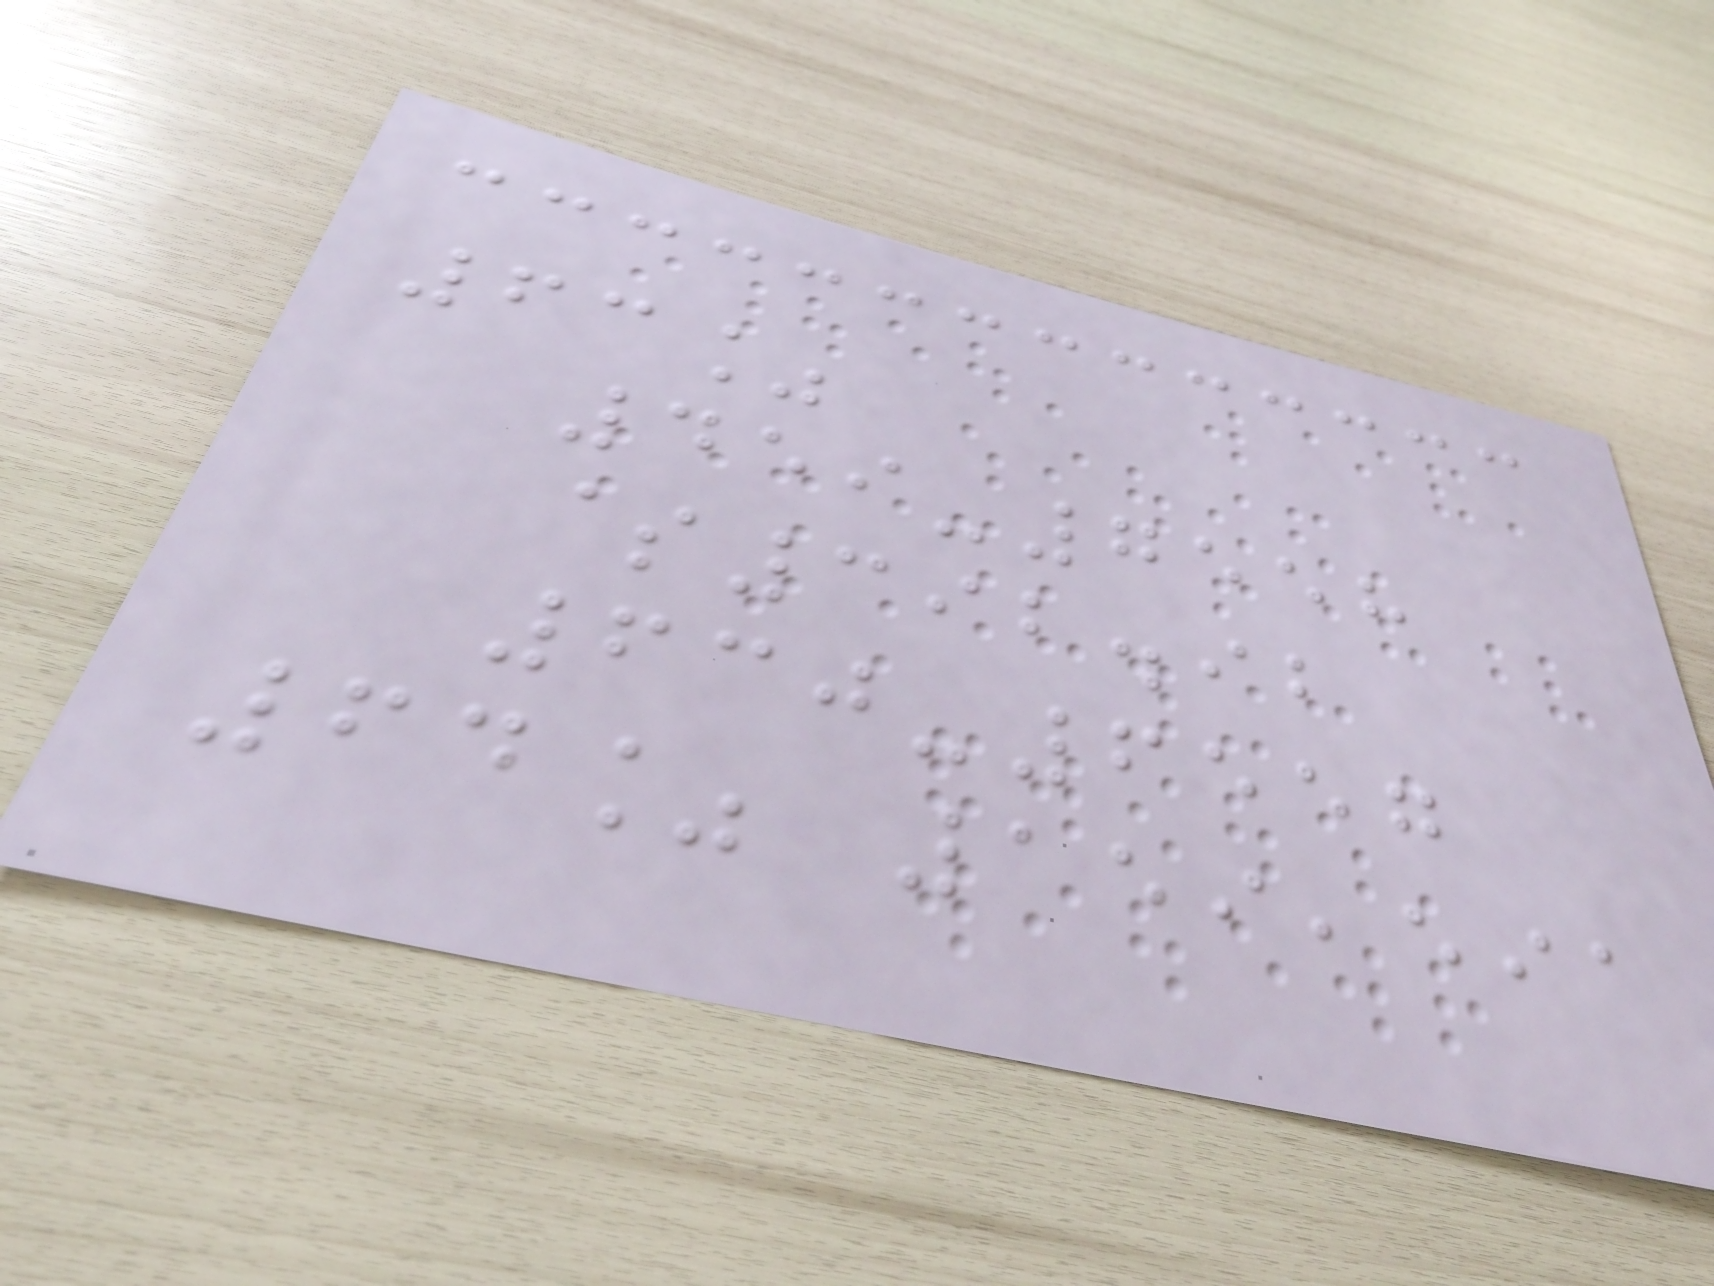63%
459-7558
$392.92
630-6557
64% 159,591
